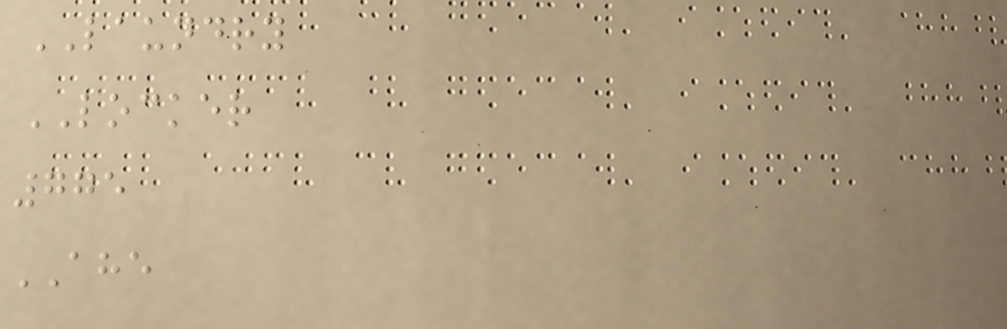LAUNDRY
LOCKER
775
AHE
